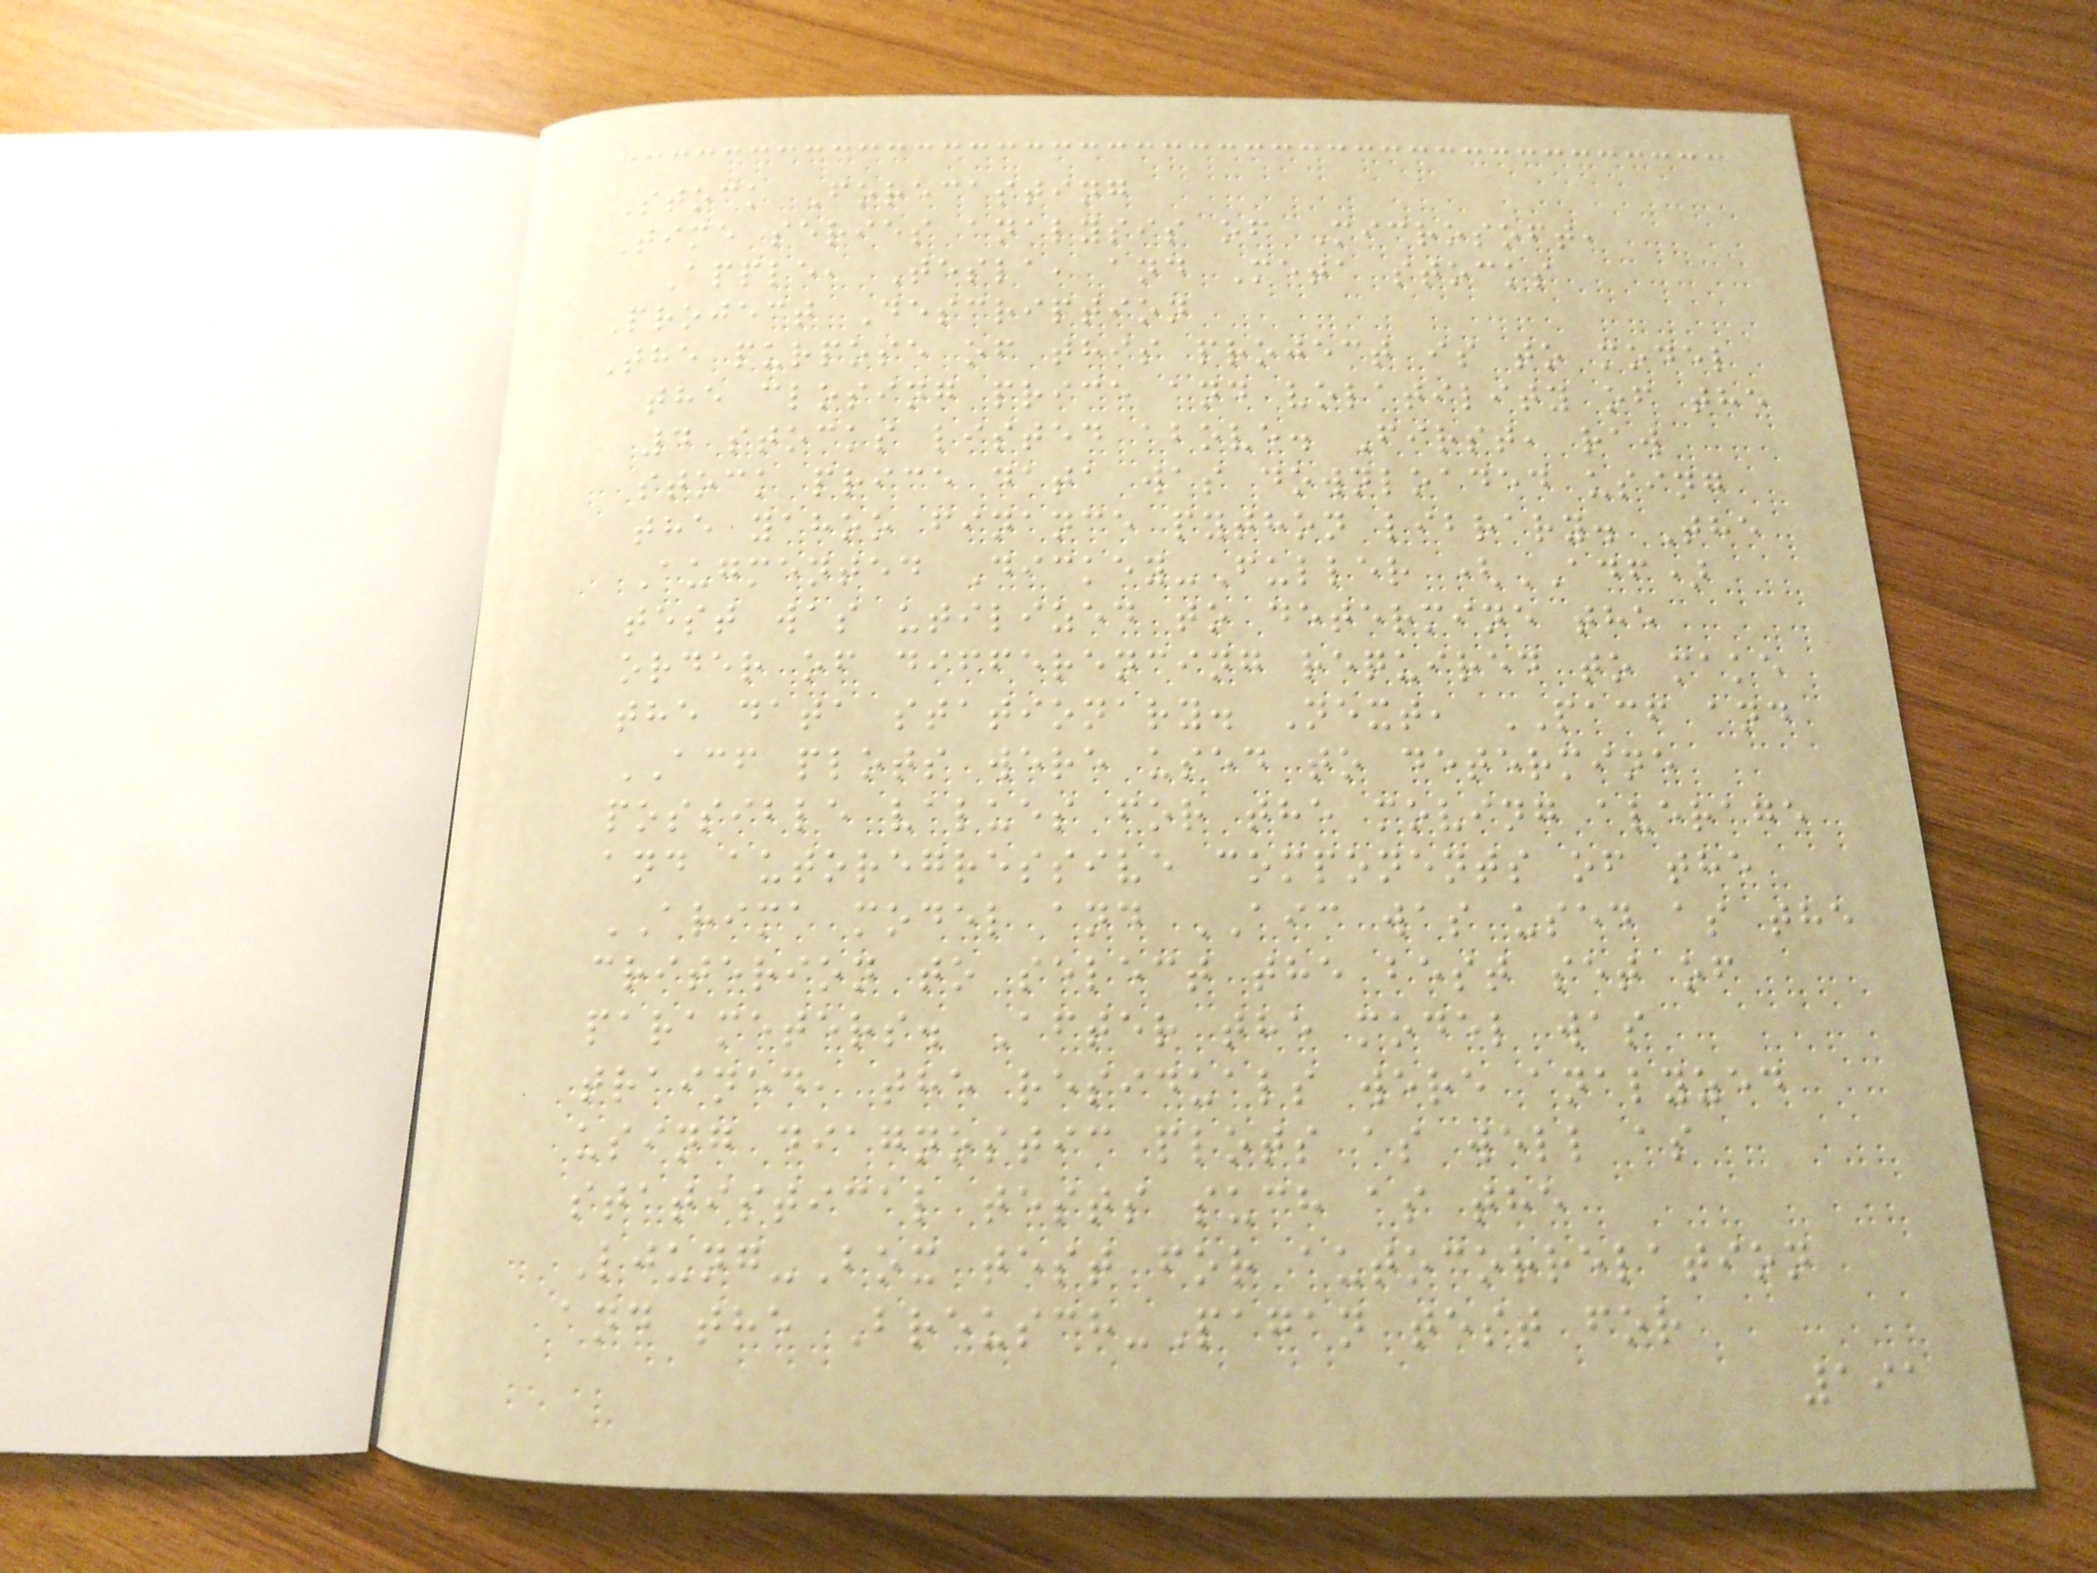Stock Forecasting
Time series analysis of Microsoft,
Apple, Tesla, and Meta stocks
Project Description
The purpose of this project is to model
the closing price and volatility of the
4 stocks listed above. First, raw
stock price data was downloaded using
the yahoo finance python library. The
Augmented Dickey-Fuller (ADF)
test was utilized to determine the
order of differencing required to make
the data stationary. Next, PACF and
ACF plots were used to determine
possible values for the moving average
and autoregressive components of the
ARIMA model and AIC was used as the
criterion to select the best set of
parameters. After the model was
trained, the residuals were analyzed
using diagnostic plots as well as
statistical tests such as the
Ljung-Box test for autocorrelation
and the Breusch-Pagan test for
191
